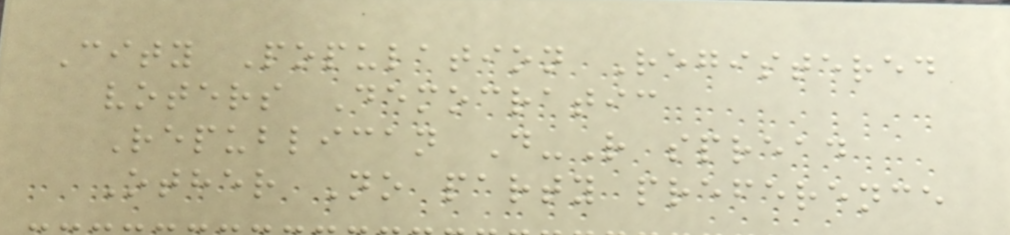City Population Registered
voters Democratic
Republican D-R spread
Other No party preference
